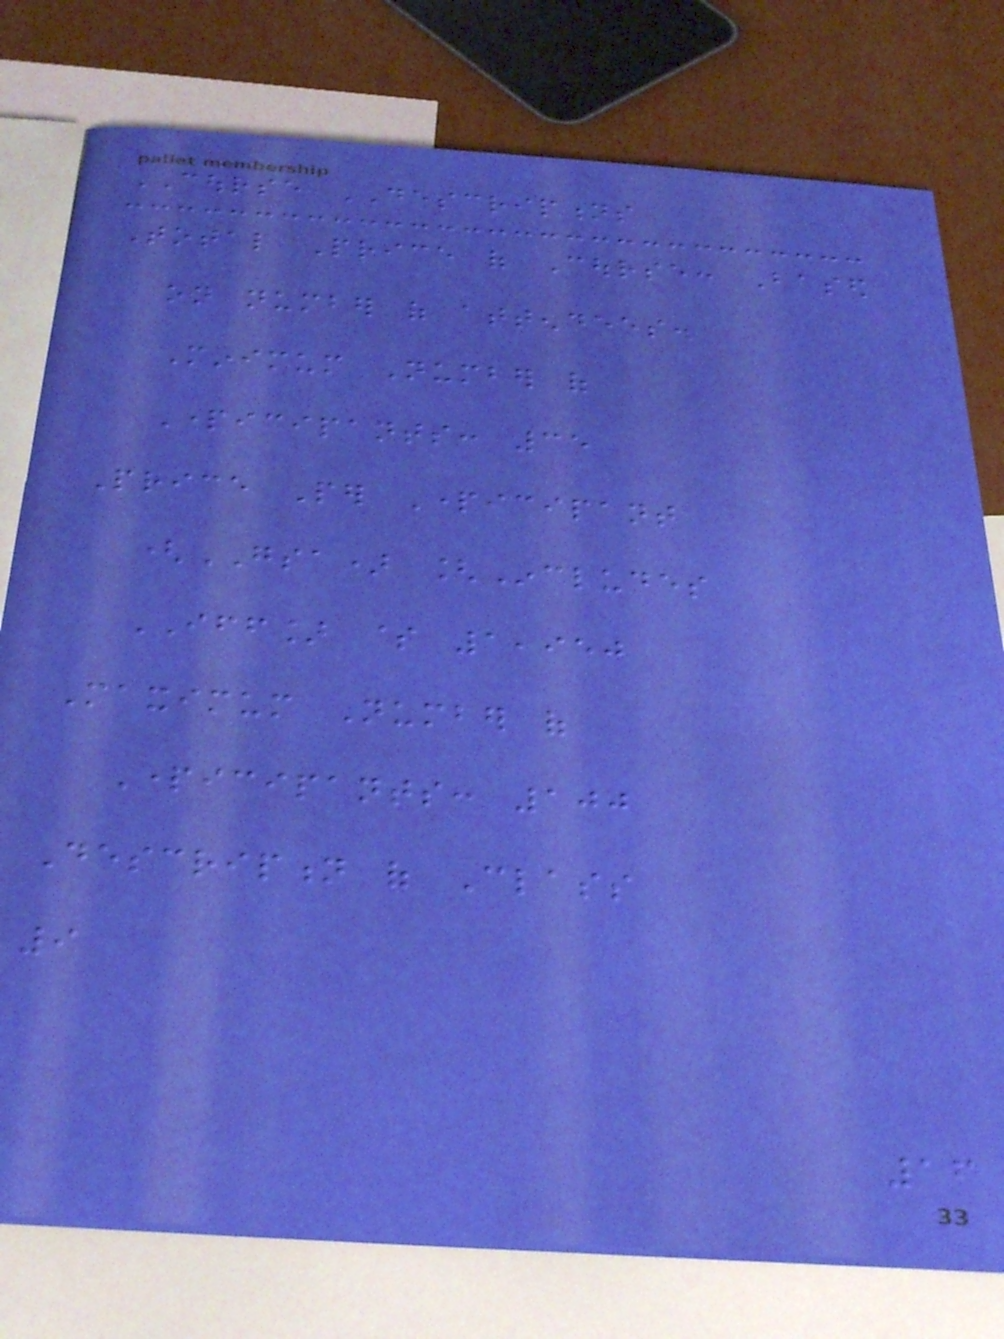COURSE DESCRIPTIONS
Total Price of Course: Based
on number of attendees.
Minimum Number of
Participants: 35
Price Per Participant
(GSA) [Includes
IFF] $ 1,950
Maximum Number of
Participants: 100
Description of Class
9
16
